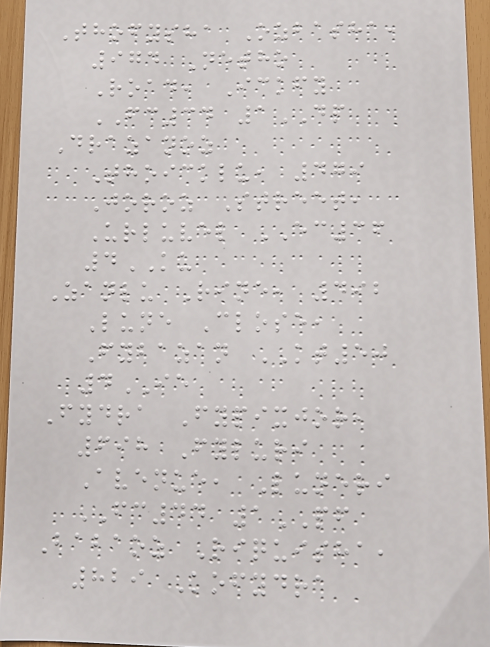Thofysha Ozbasha,
974 Netho
Road, Ickfy
FC34 1DP
Drazanoz
Thoicklu, 479
Joroz Street,
Urluvel EC36
4KU
Zanlu Rine, 492
Lune Close,
Fybazan KT50
4IE
Fydra Fypixjor,
698 Fyluri
Avenue, Luneri
FC44 1PF
Babaoz Riquisha,
829 Kofydra
